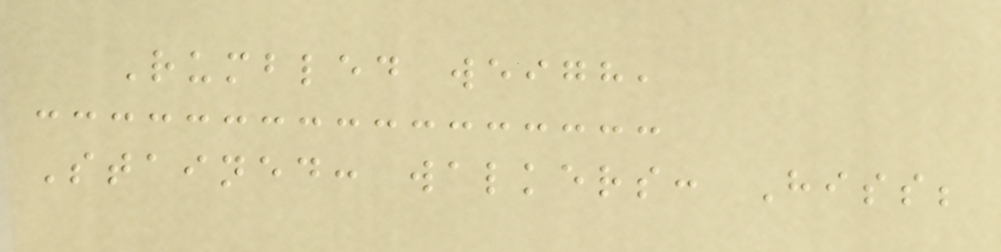Rumbled weigh,
Stained: walkers: Hiss;
